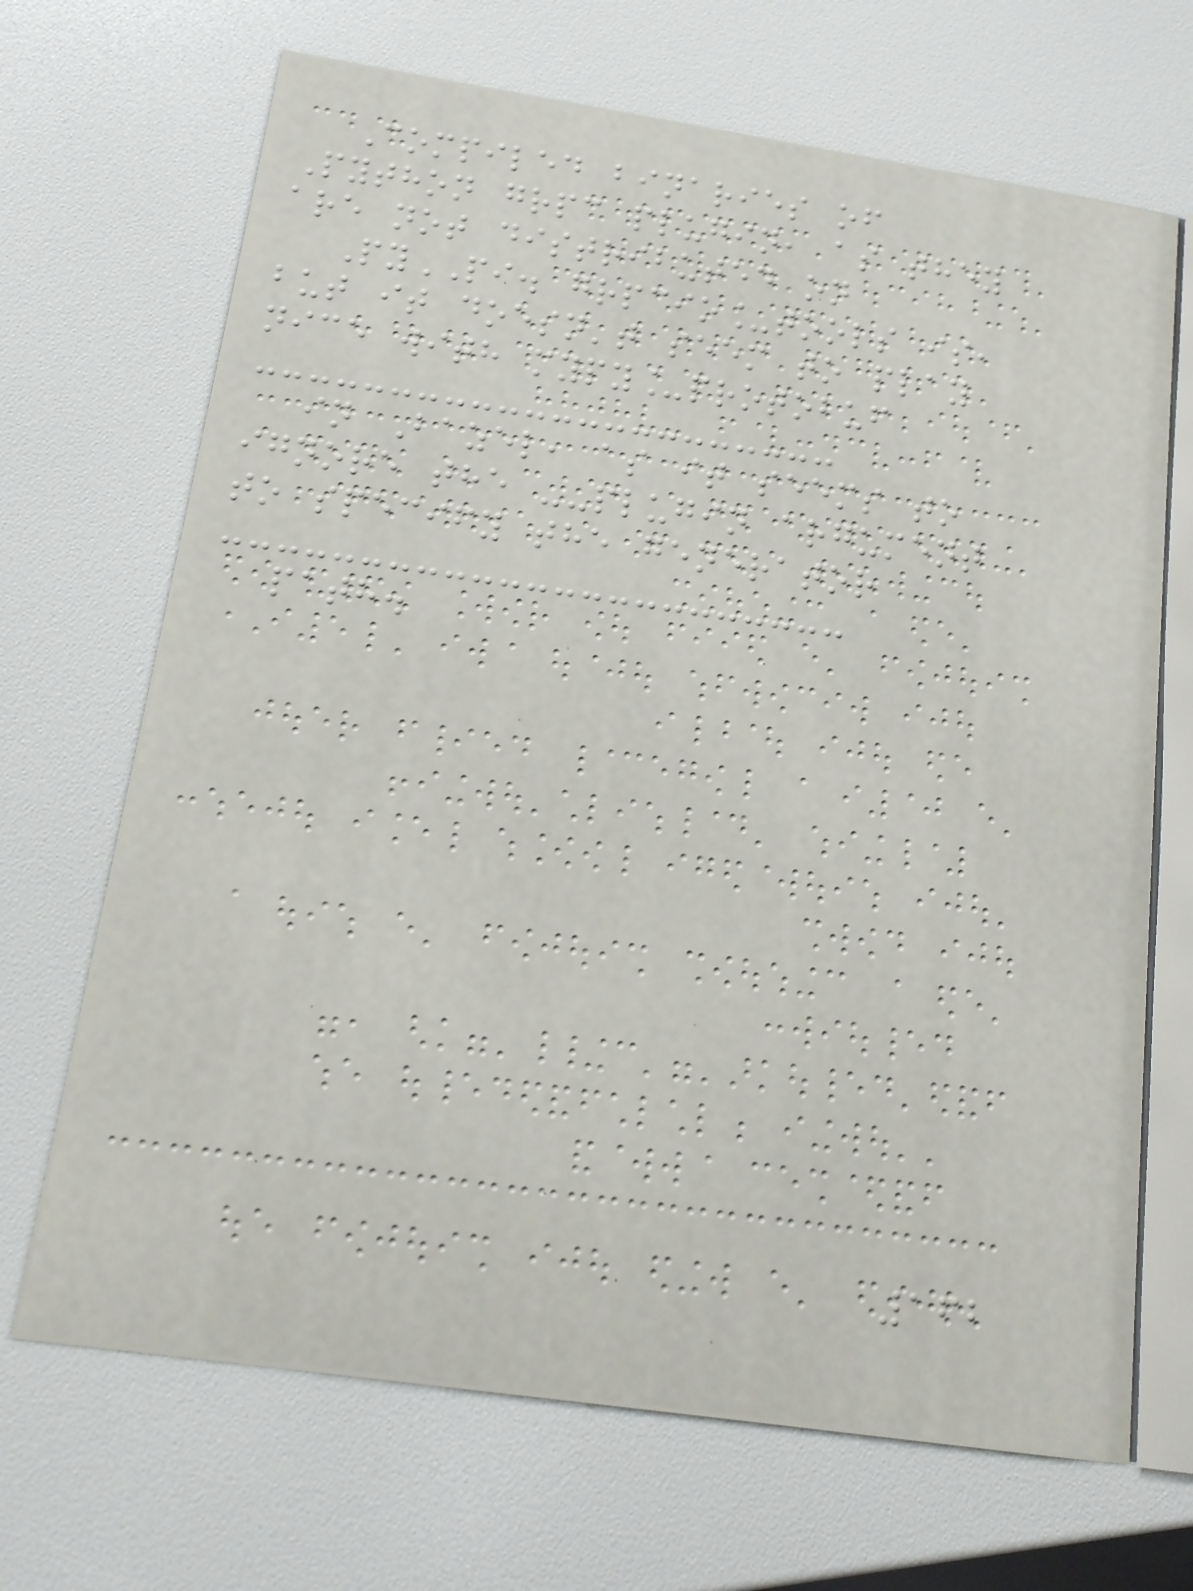Compiled binaries of
Python grpc plugin, as they
are not distributed on
PyPI. grpcio_tools is,
but it doesn't seem to play
nice with mypy_protobuf
in Bazel, as it seems to
ignore the --plugin argument
to specify the generator
path.
162
